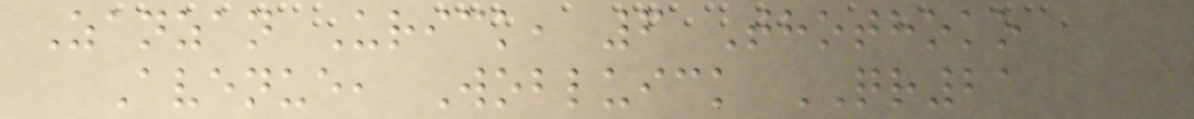Zanzan Urick, 6 Thothoko
Avenue, Wobluick QR21
